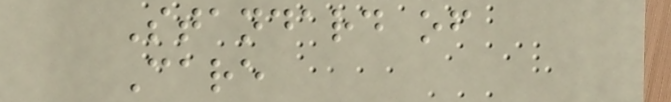Standard of
Care
